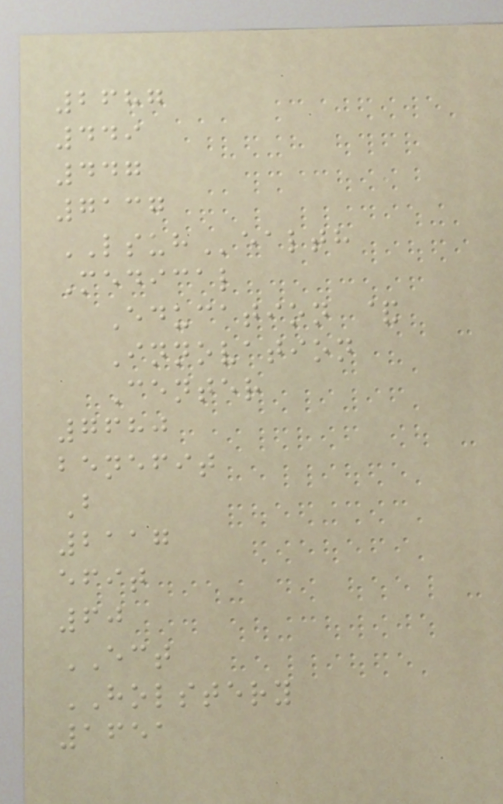2687
449
447
7137
LSUHealth
Medical
Education &
Innovation
Center
7680
benefit
B
2117
efit
60
ECT
HOLSTERY
1651
